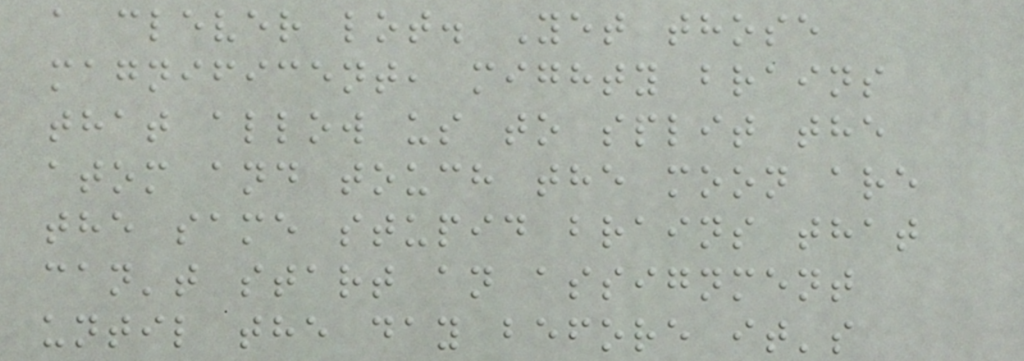a clever lot. Yet those
magnificent, mighty brains
that allow us to split the
atom and touch the moon are
the same stupid brains that
can't start an assignment
until the day before it's
